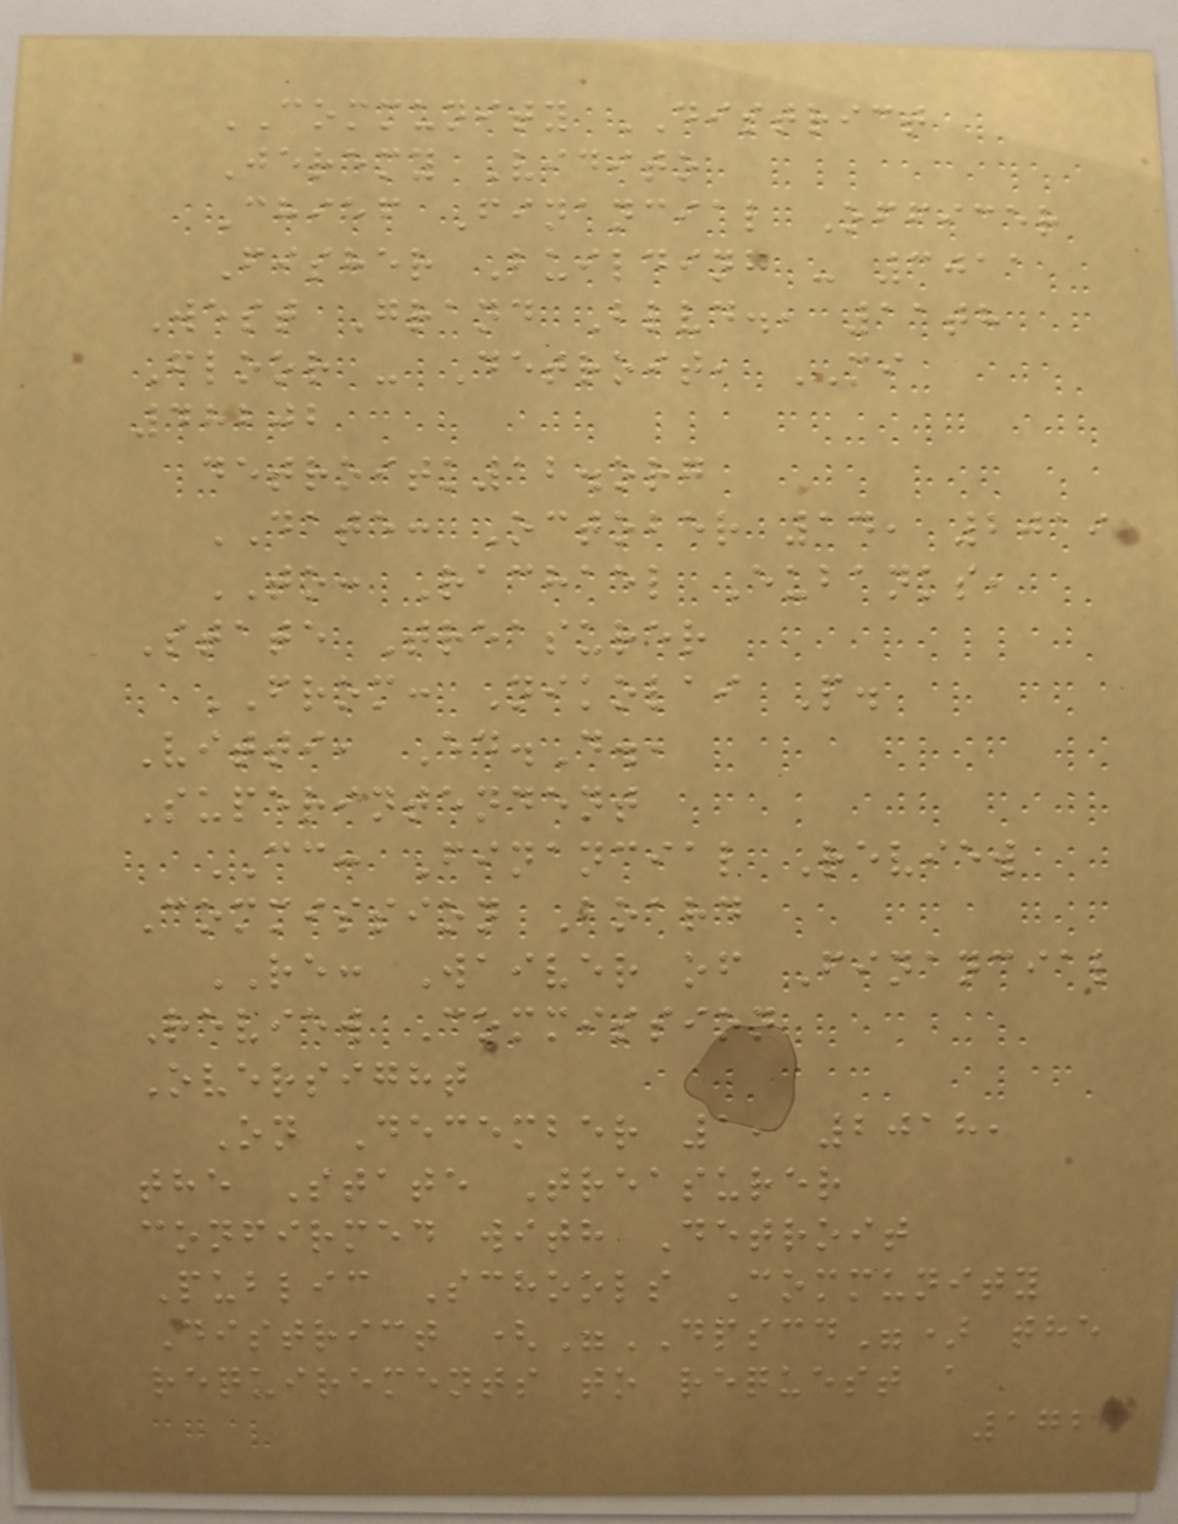COMMUNITY DISTRICT
Jeremy Vidito
Chief Financial Officer
Fisher Building - 3011
West Grand Blvd., 11th
Floor - Detroit, MI
48202
detroitk12.org
DATE: October 14, 2019
TO: Rachael Eubanks,
State Treasurer
FROM: Nikolai P.
Vitti, Ed.D.,
Superintendent
CC: Financial Review
Commission Board
RE: Waiver of Financial
Review Commission
Oversight
On December 1, 2018,
the State Treasurer
confirmed with Detroit
Public Schools Community
District ("DPSCD") the
requirements to request a
172
